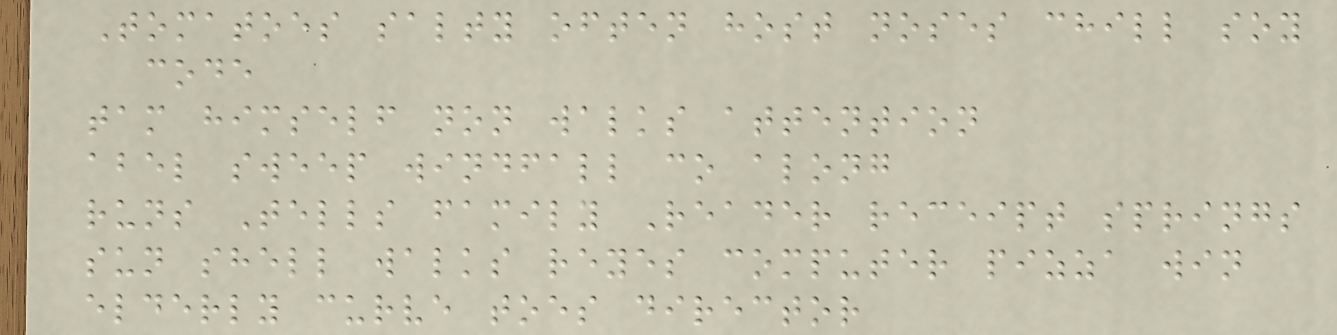Tomatoes salty often host noses chill soy
code
tam himself non walks attention
abel sweep windfall co along
runs Tells family Reader receipt springs
sun shell walks reyes computer pizza win
elderly curve toes director
